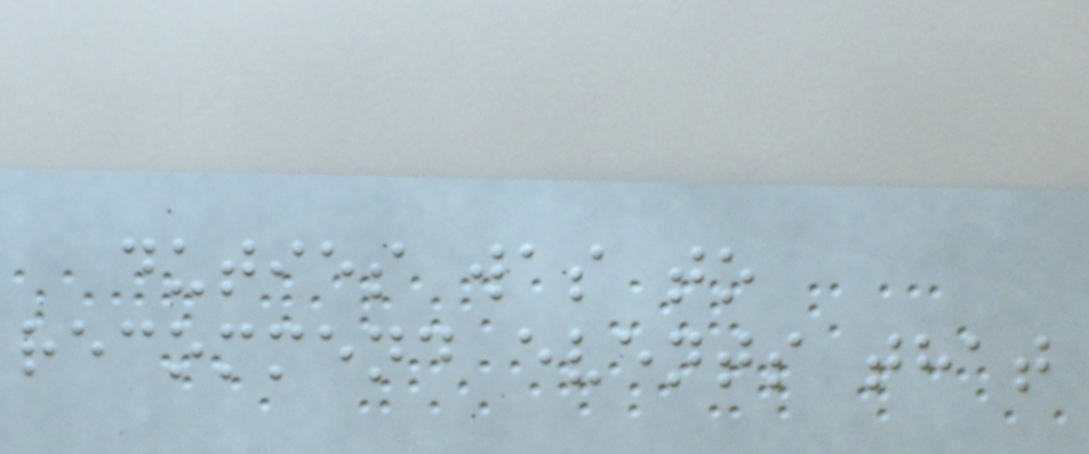duties was to
recommend events that
